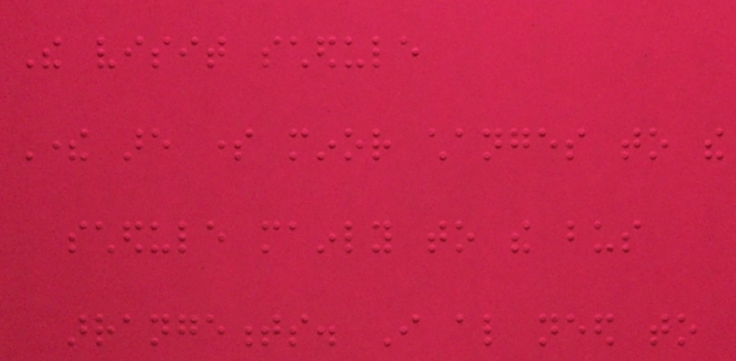The visit schedule
There are some minor changes to the
schedule mainly to the bus
arrangements. I also need to
